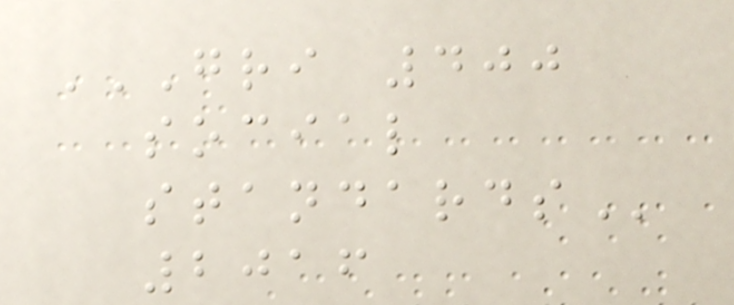GRI 400
SOCIAL
STANDARDS
2016
